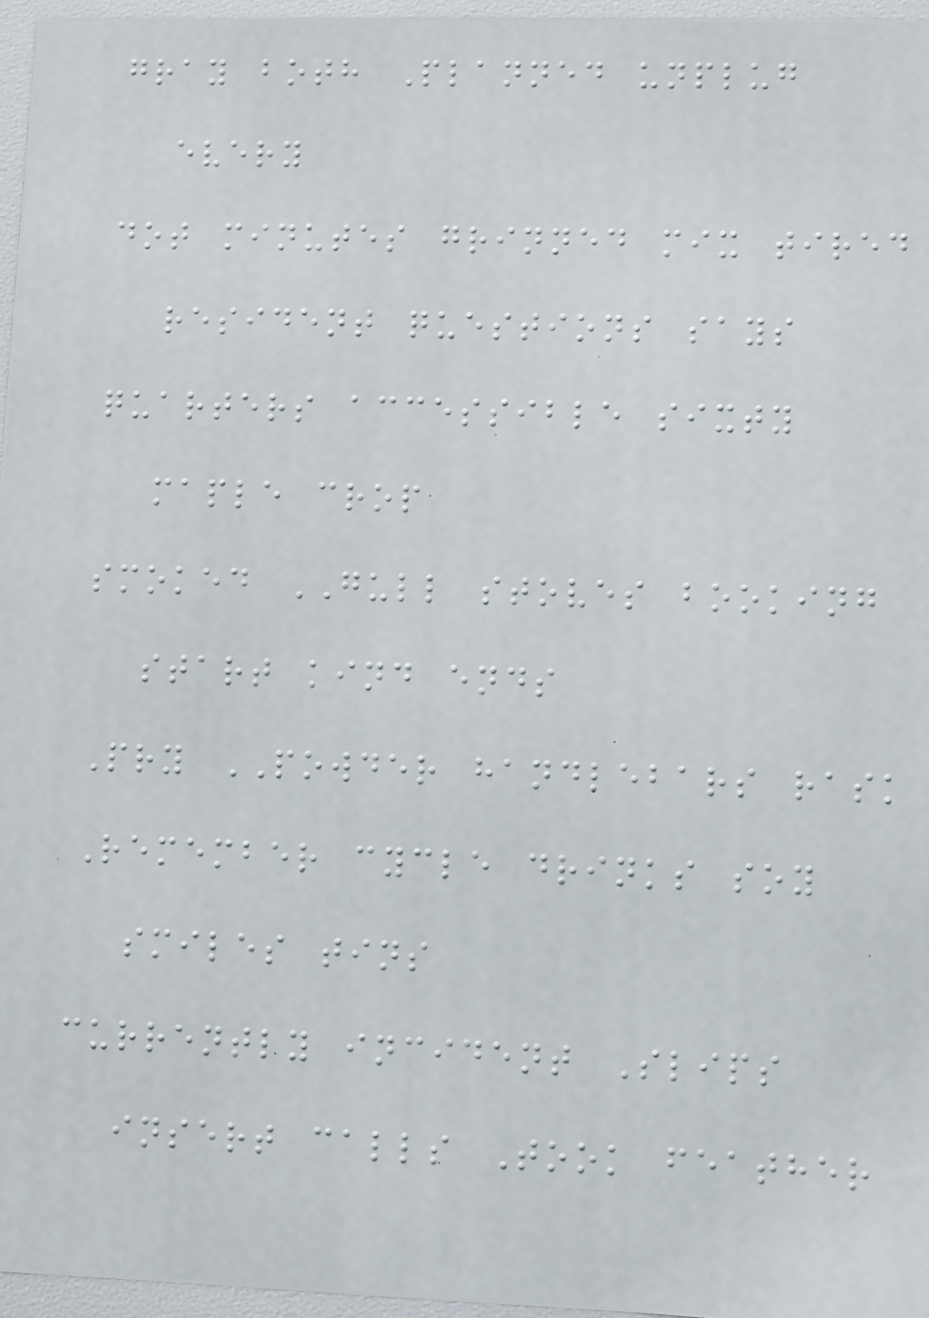gray both Planned unplug
every
dot minutes grinned mix tired
resident questions says
quarters accessible sixty
maple crop
smoked GULL stoves booking
start kind ends
Pry POWDER handlebars rask
Remember cycle drinks soy
smiles tins
currently incident Slips
insert calls Took feather
